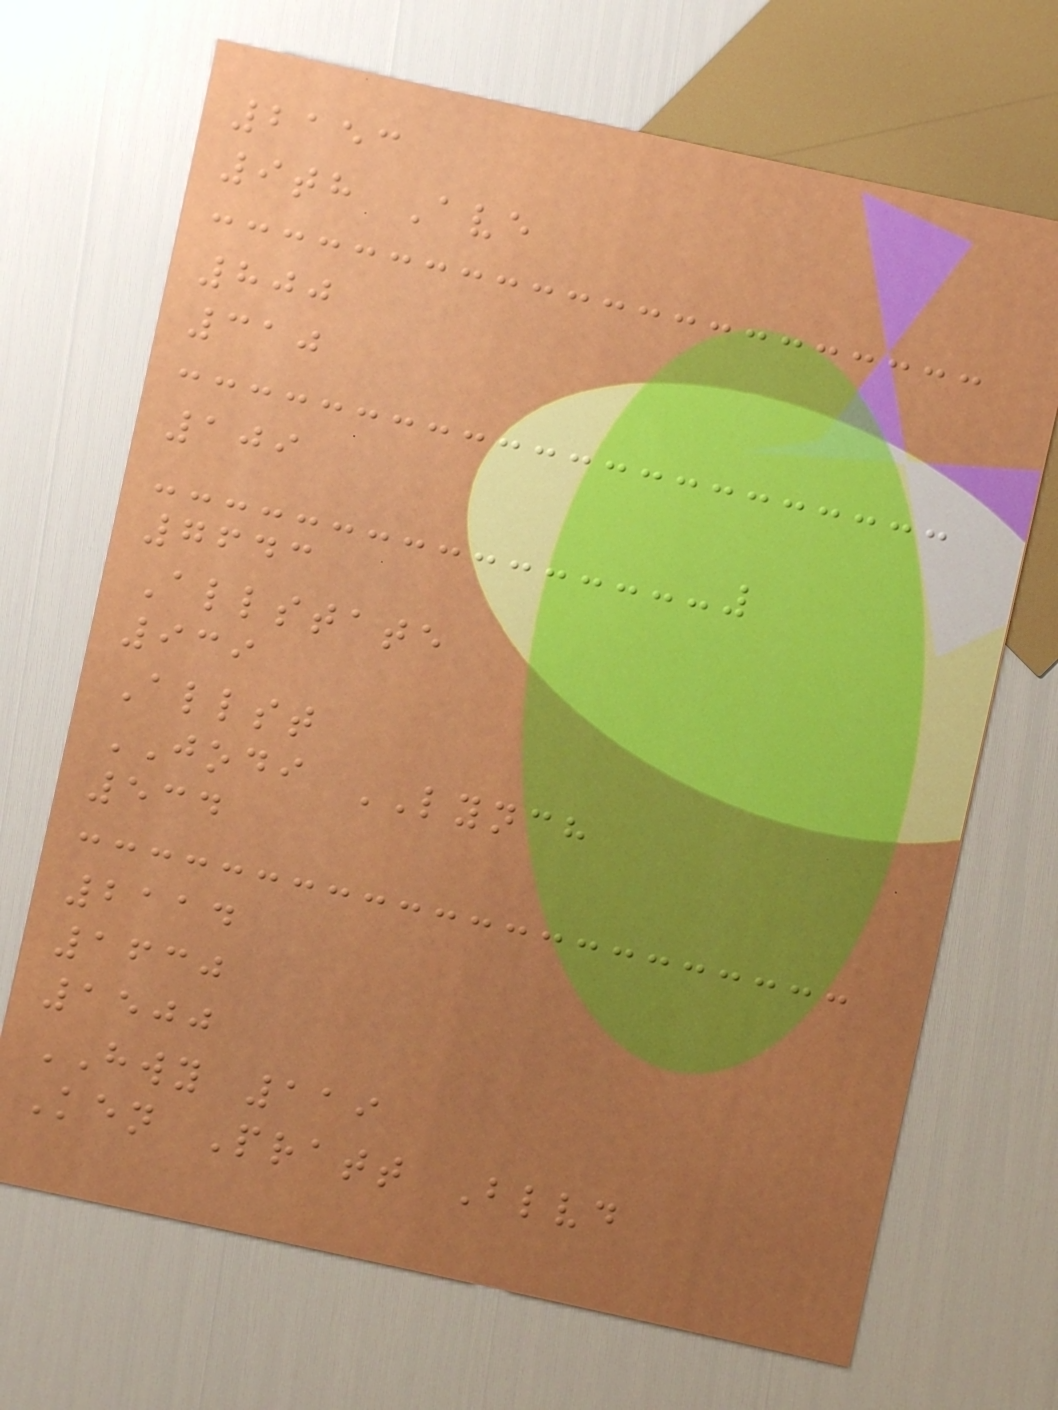2153
9th Ave
800
310
109
7643
Allstate
939
Allst
JODI LYNCH
534
2114
1630
1500
HWY 119
Ken Pratt Blvd
